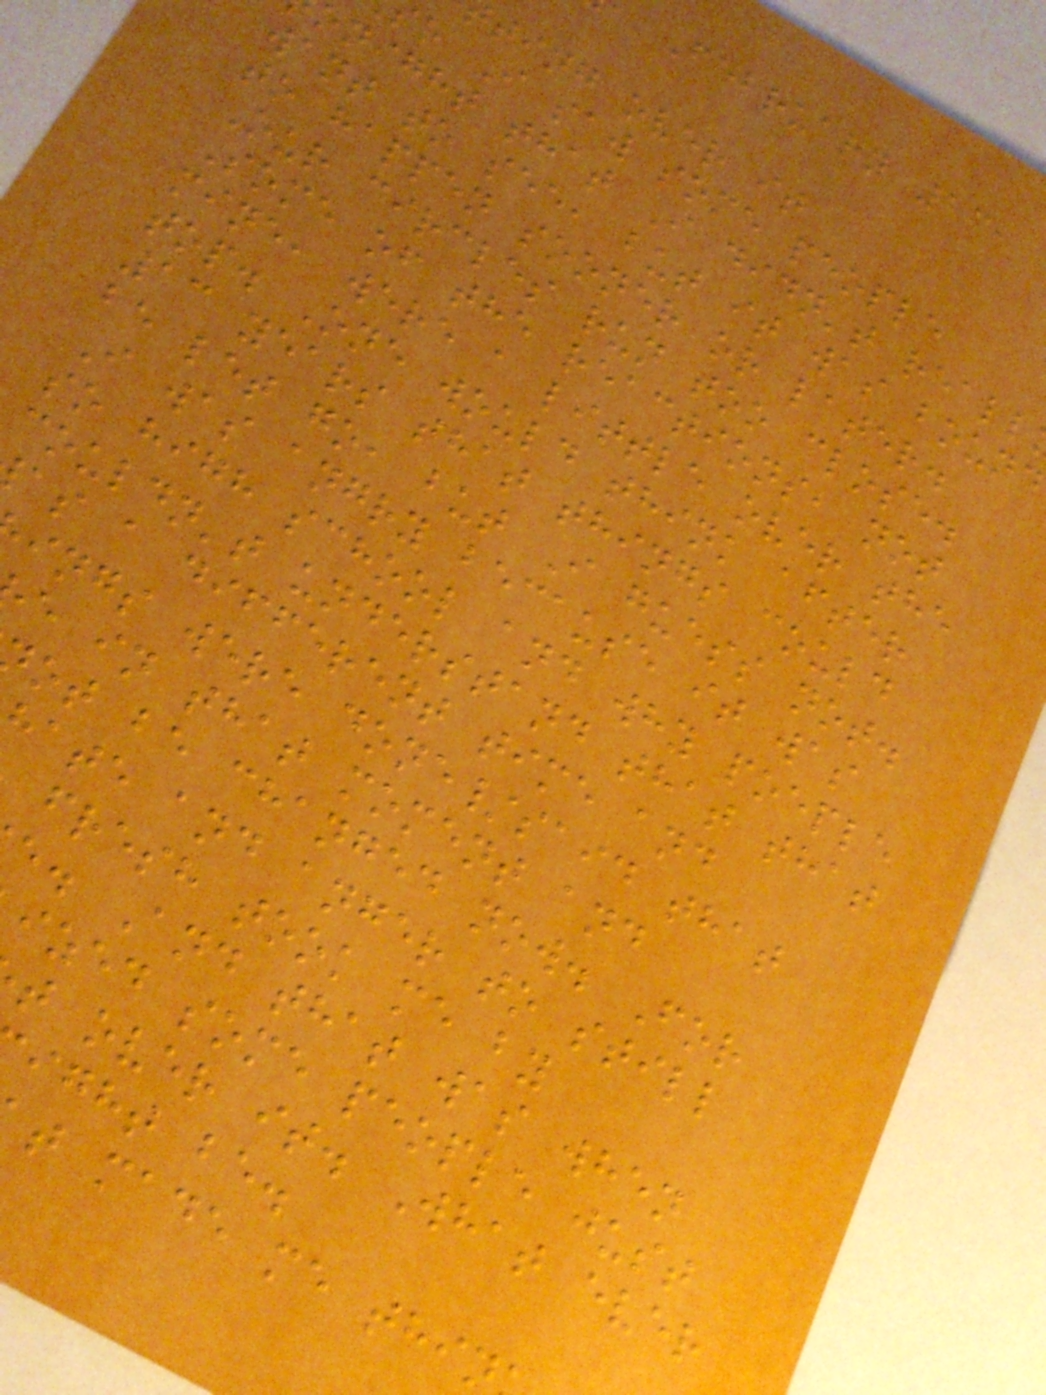February 13,
ting over it
o I saw some people
onight that I didn't reall
want to see, but it was bound
to happen sooner or later.
Our circles run too close.
Some of the reactions, not
mine, were a little over the
top. One would think after
13 years that things could
be let go, but I guess not.
I was angry because it was
so high school and why poeple
couldn't understand that that
as a different time and
ings were done/said that
e in that moment and
ot be changed now. For
ate and anger to still
fresh took me by
e. And that was when
ized some people just
t over it. What ever
ight be.
t made me thin
